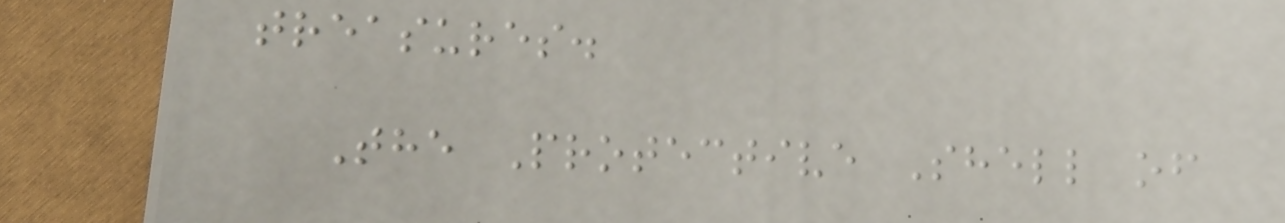treasures.
The Protective Shell of
